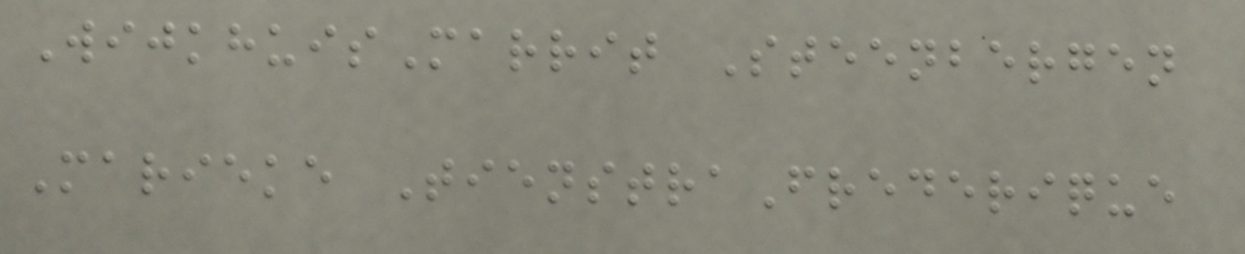WijkhuisMarrit Steenbergen
Marieke TienstraFrederique
